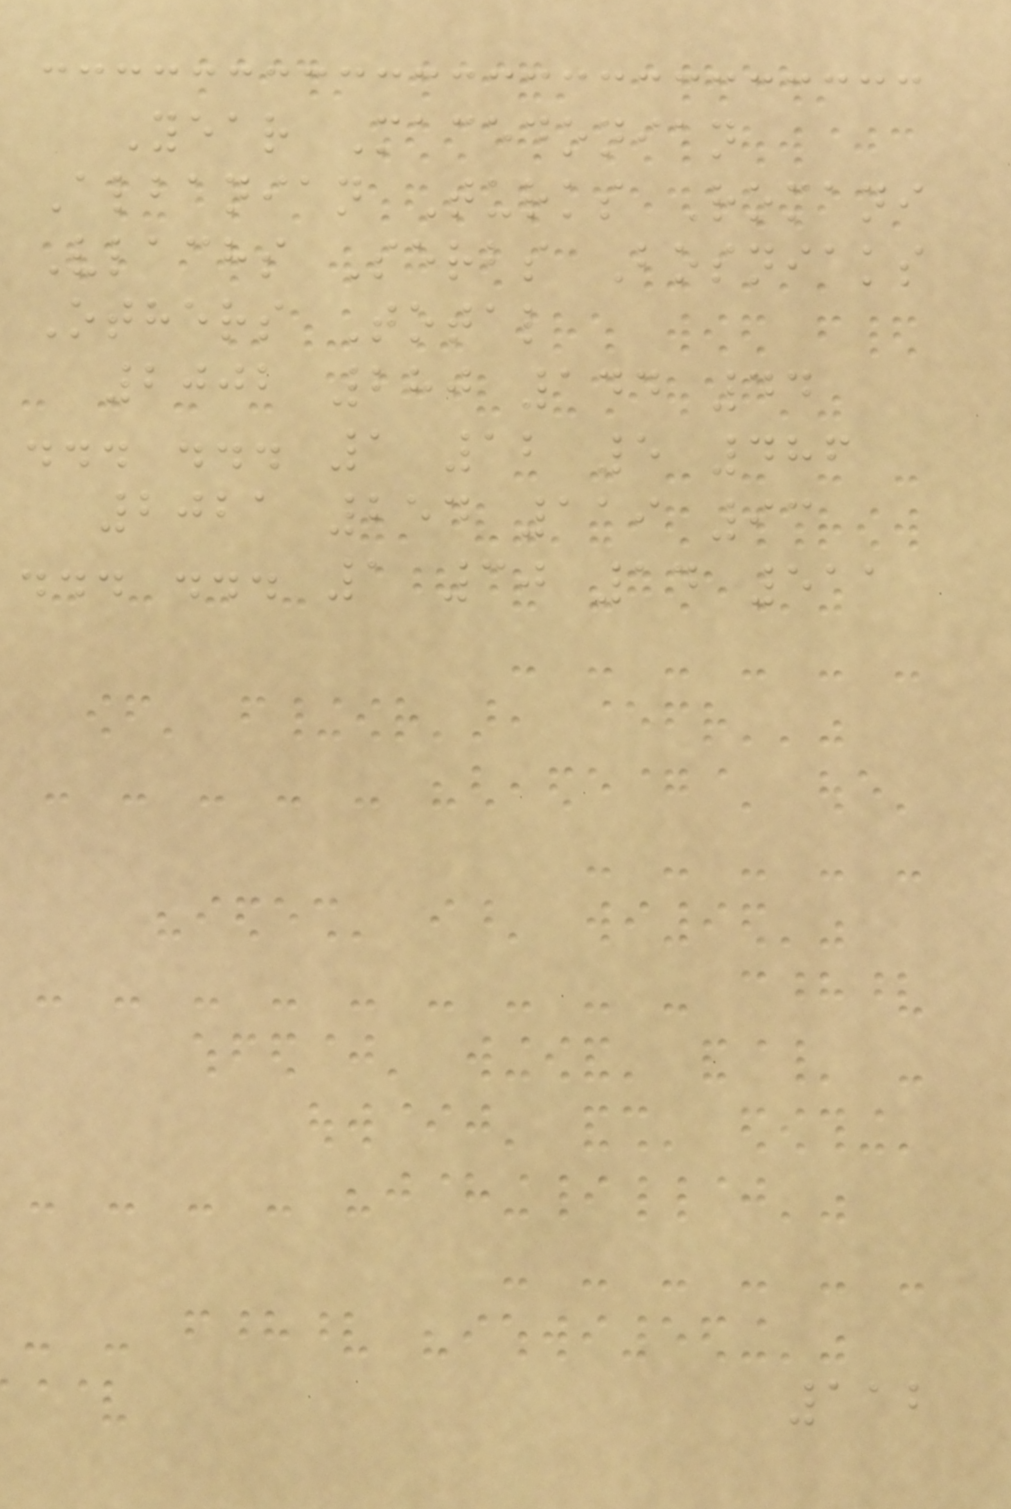Year Macedonian
Albanian Turks Romani
Vlachs Serbs Bosniaks
Others Total
2002 280 144 44
... ... 1 12 5 486
2021 254 119 93
... ... 1 30 14 511
112
